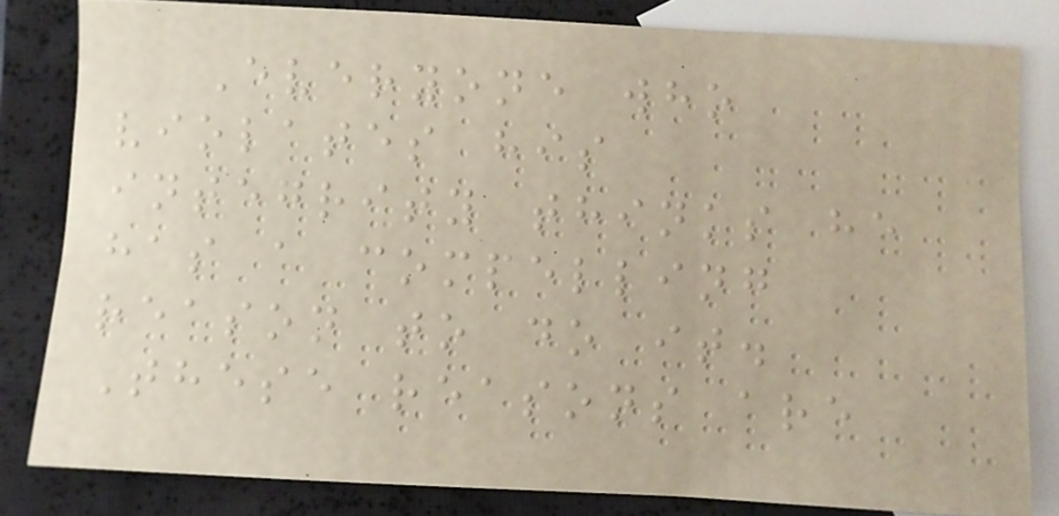Everyone who
violates his
integrity thinks he
has a compelling
reason to do it.
These reasons are
